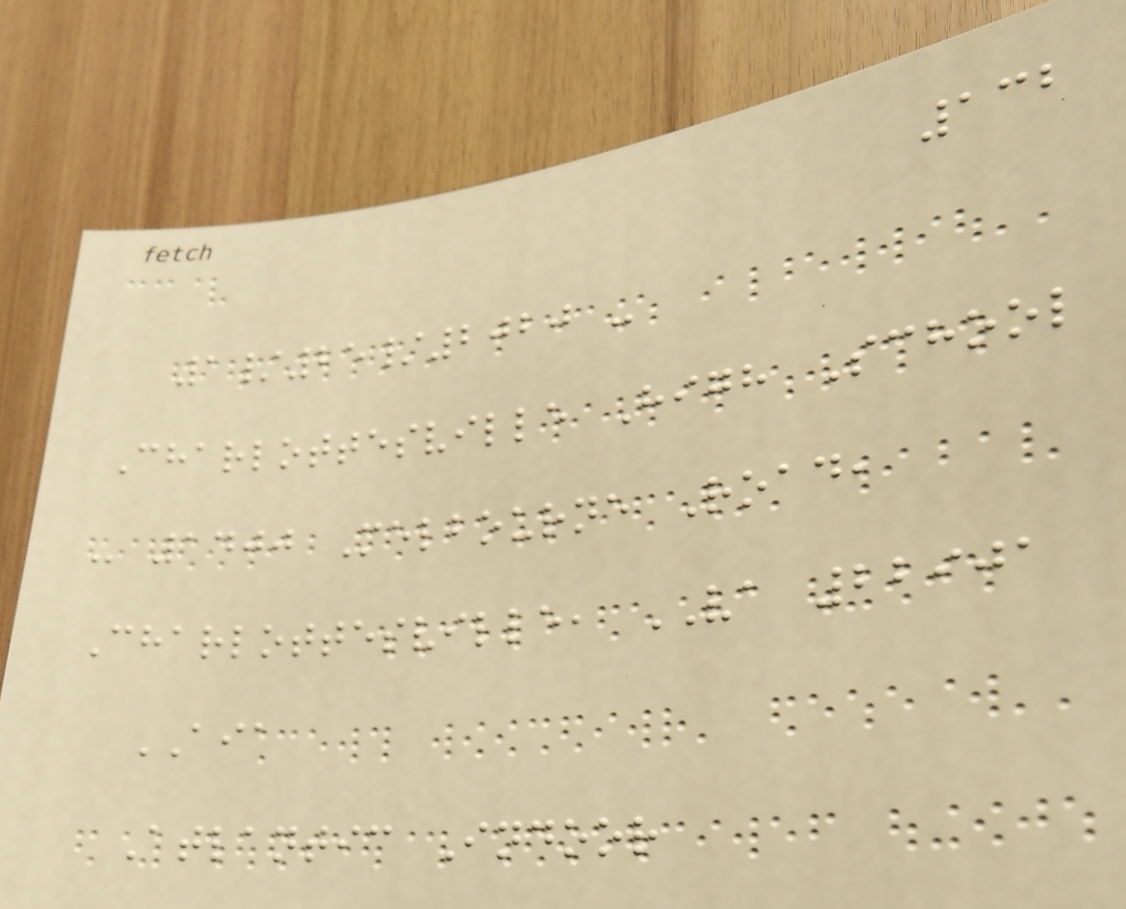132
1/25/2020 -
Charlottesville High School
- 1400 Melbourne Road,
Charlottesville, VA 22901
AIA
Atlantic Indoor
